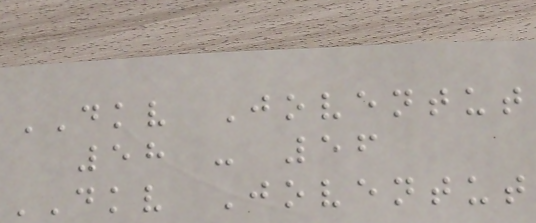DKV Joventut
58 - 56
DKV Joventut
